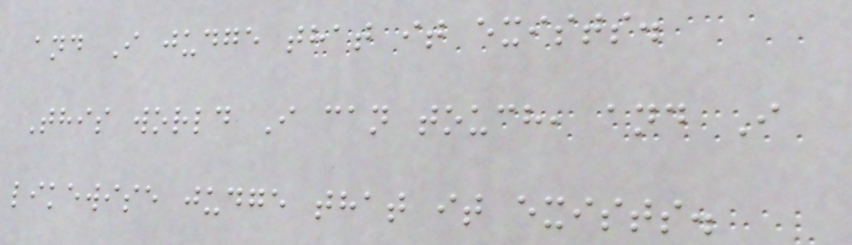and I judge that it exists.
This world I can touch, and I
likewise judge that it exists.
